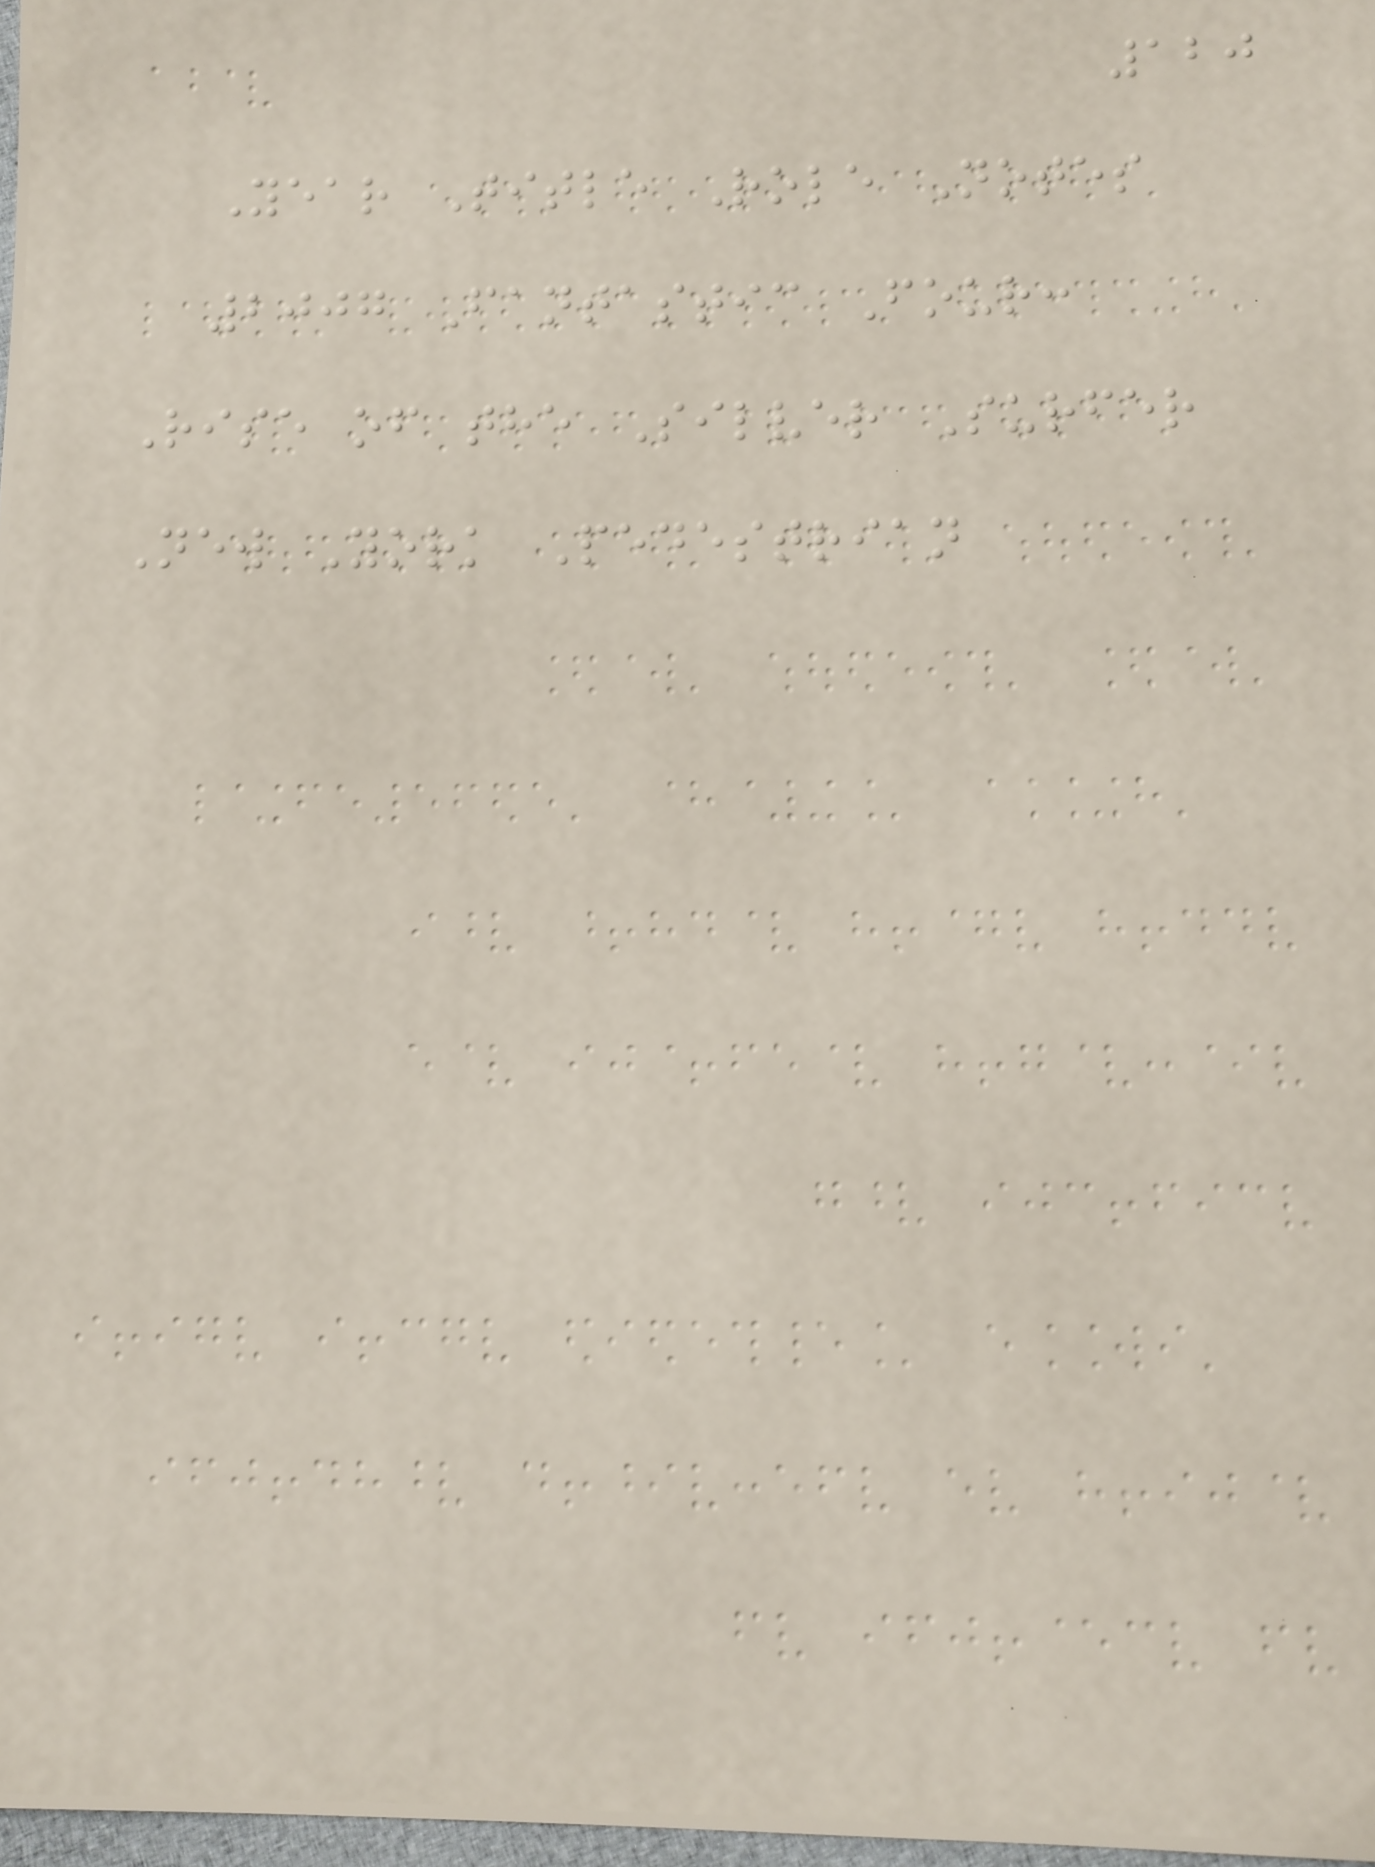120
Year Title Role Notes
2007 Fantastic Four:
Rise of the Silver Surfer
New York Pedestrian
